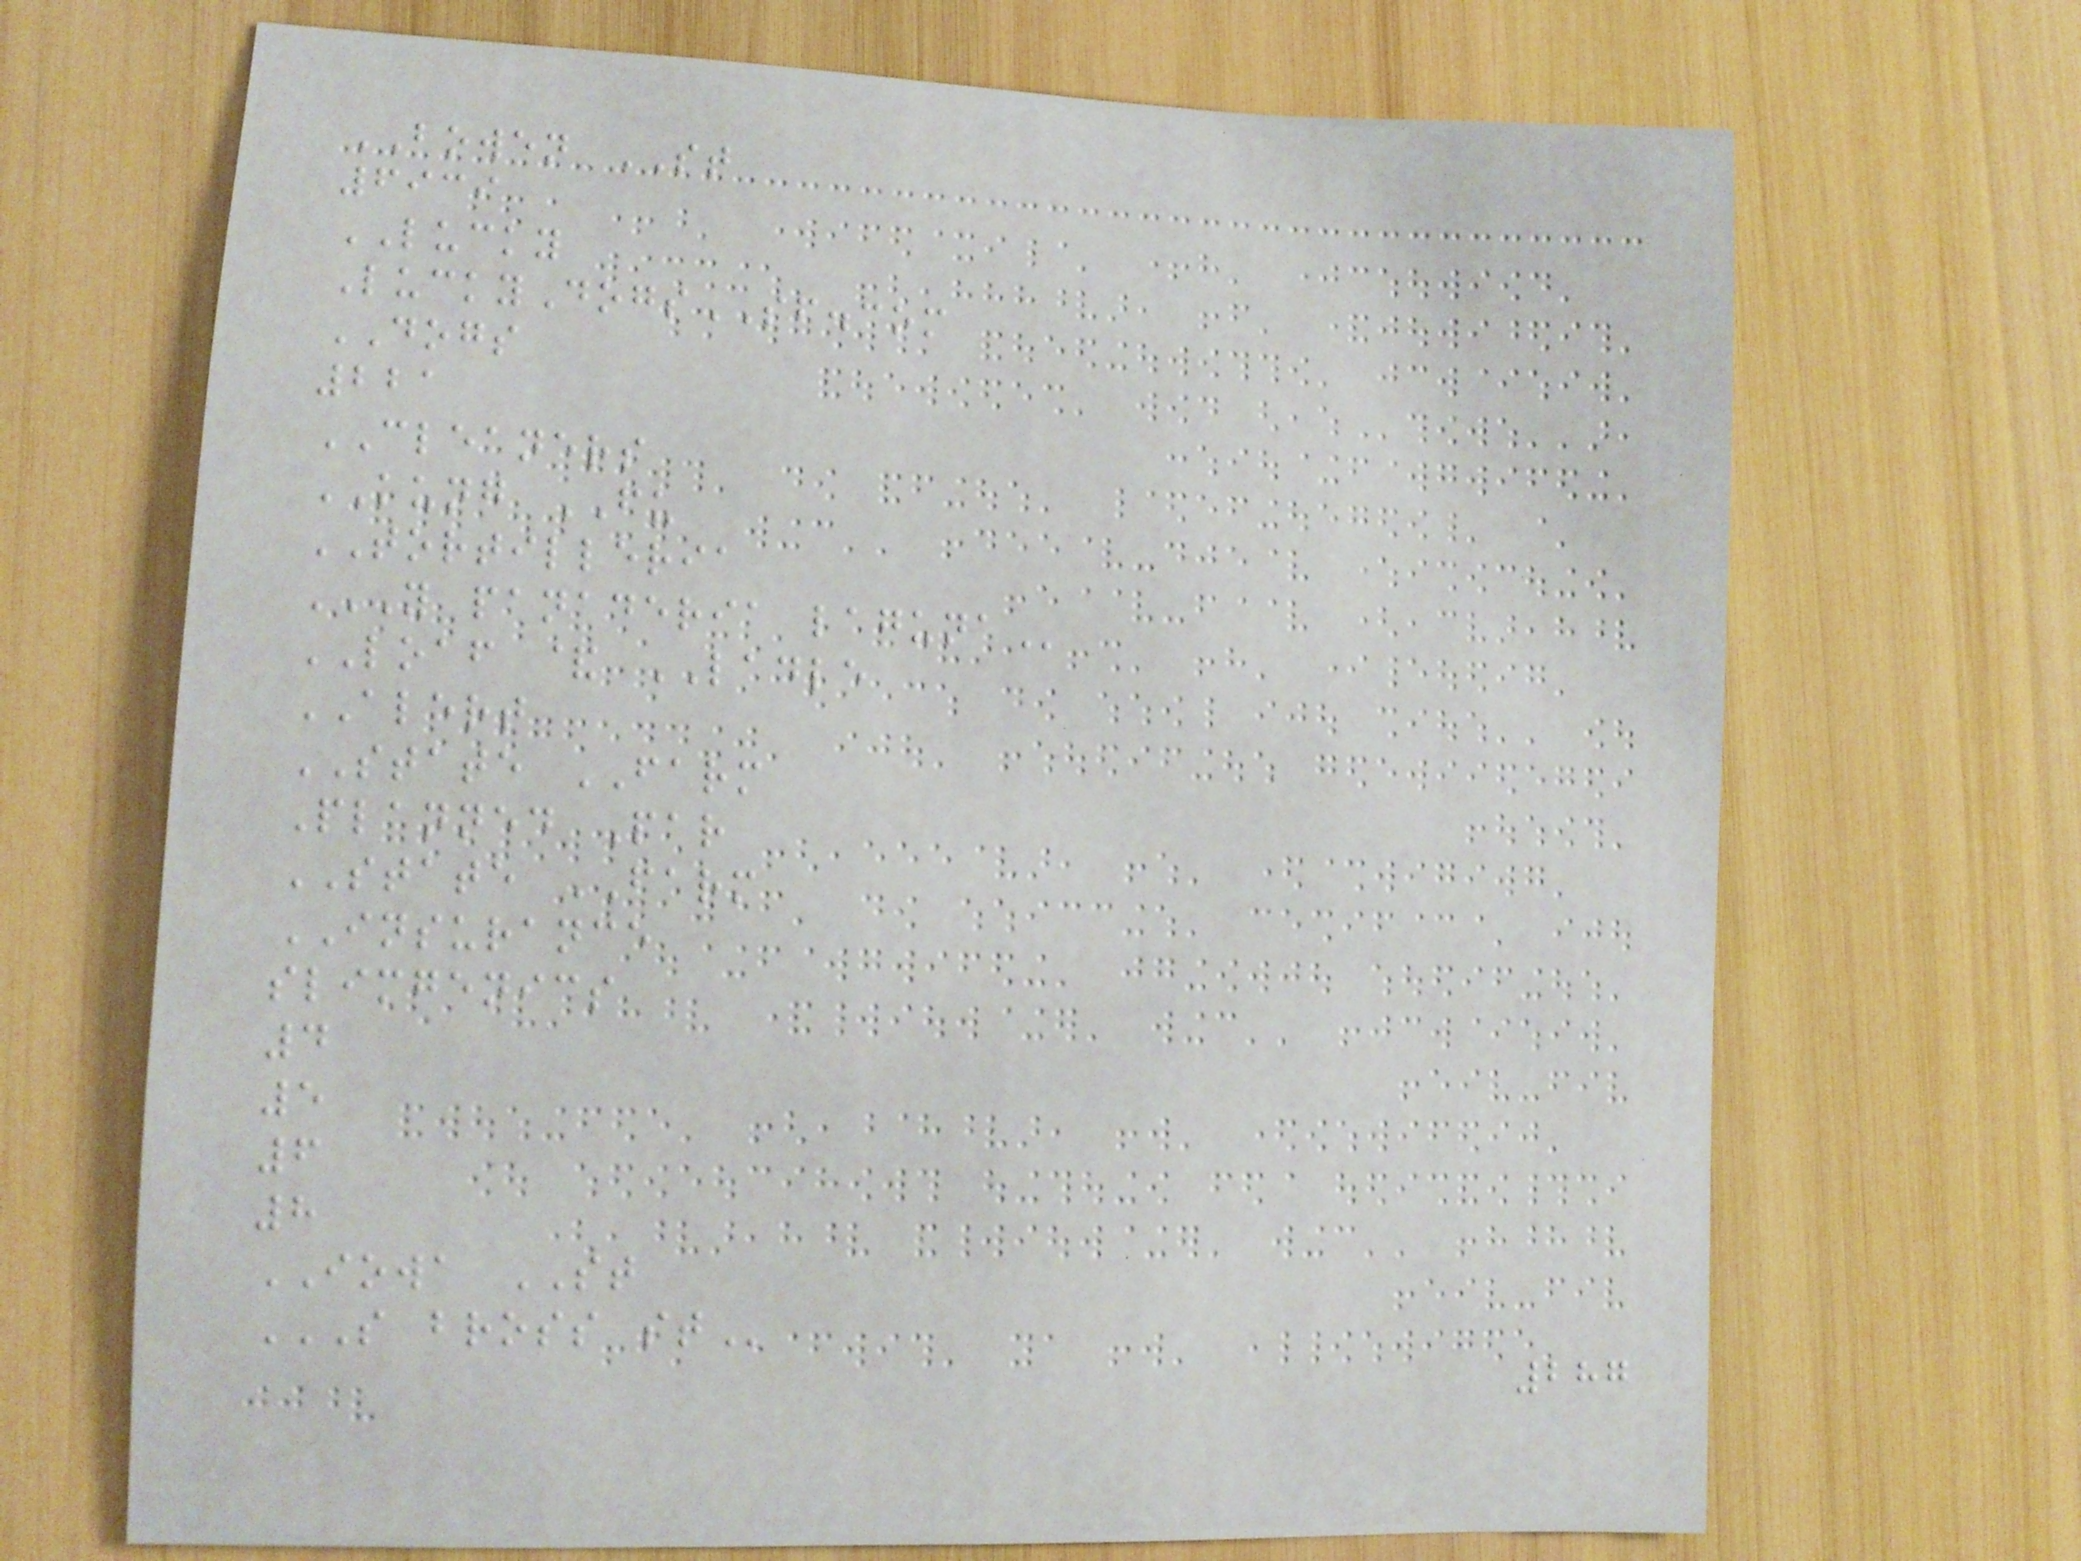BOWEN ST
6939
LUCKY
LuckyDogsSF.com
DOGS
221
CLEANERS
KUNG FU
TORTILLERIA
Y PANADERIA LAGUNA
LOAF & LADLE
ALERT
STATE FARM
Planned Par
STATE FARM
INSURANCE
slimgenics
4
5
6
8
IOWA ST
S BROSS ST
287
